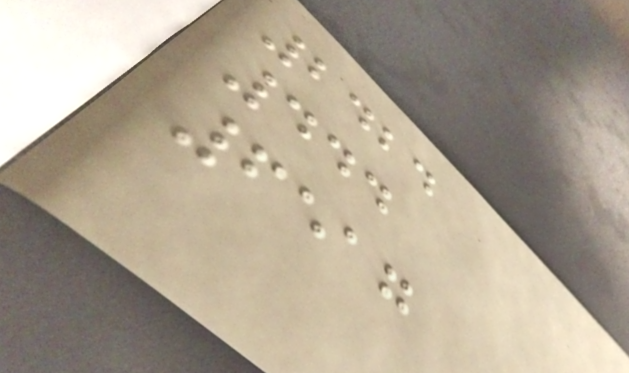2424
444
6517
